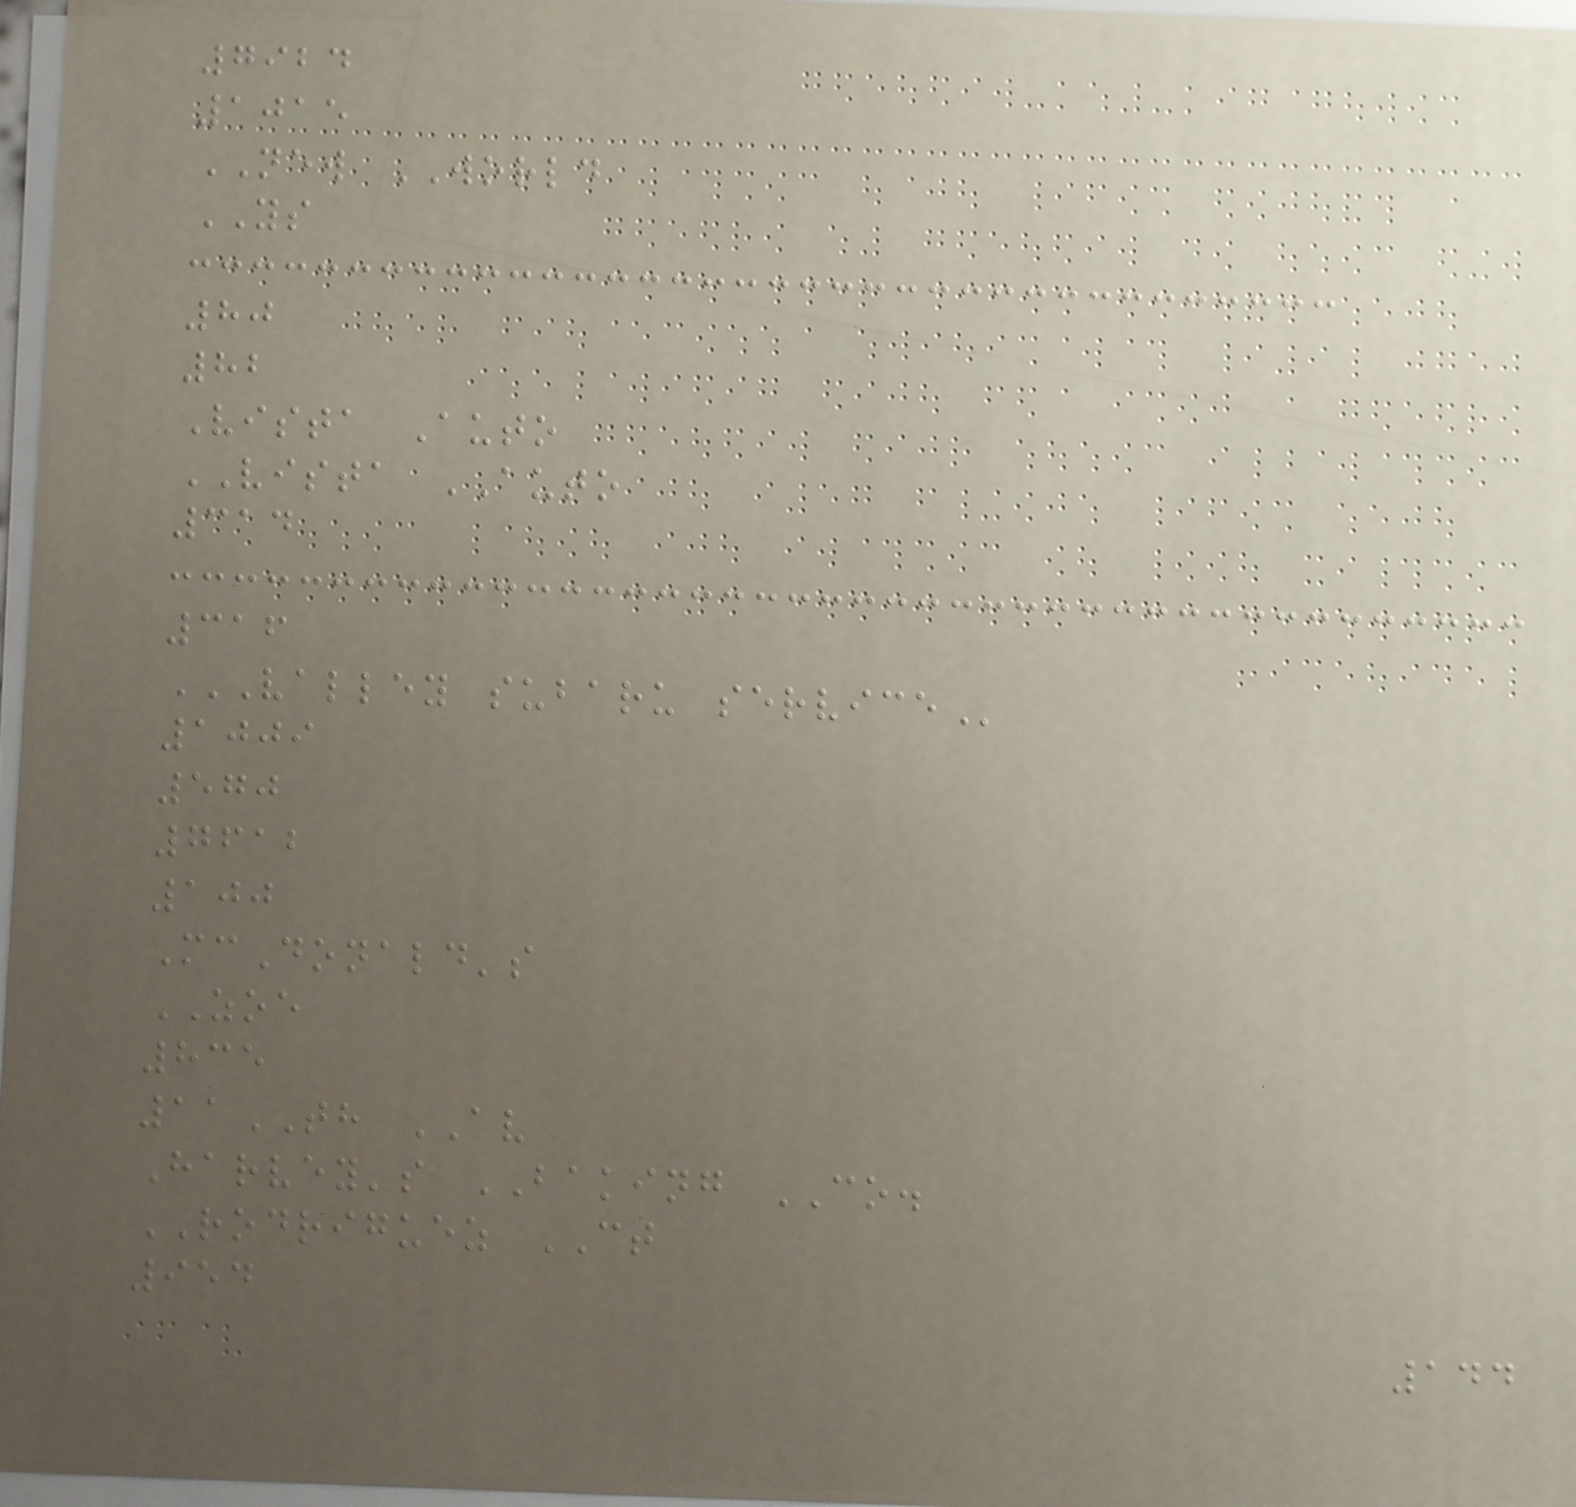7924
1015
NEW WORLD
YS
80
82
Vista Auto
VISTA AUTO
314
316
VALLEY SUBARU SERVICE
1009
570
7612
100
McDonald's
ZOE
835
11TH AV
Harvey's BAKING CO.
RODRIGUEZ CT
954
144
